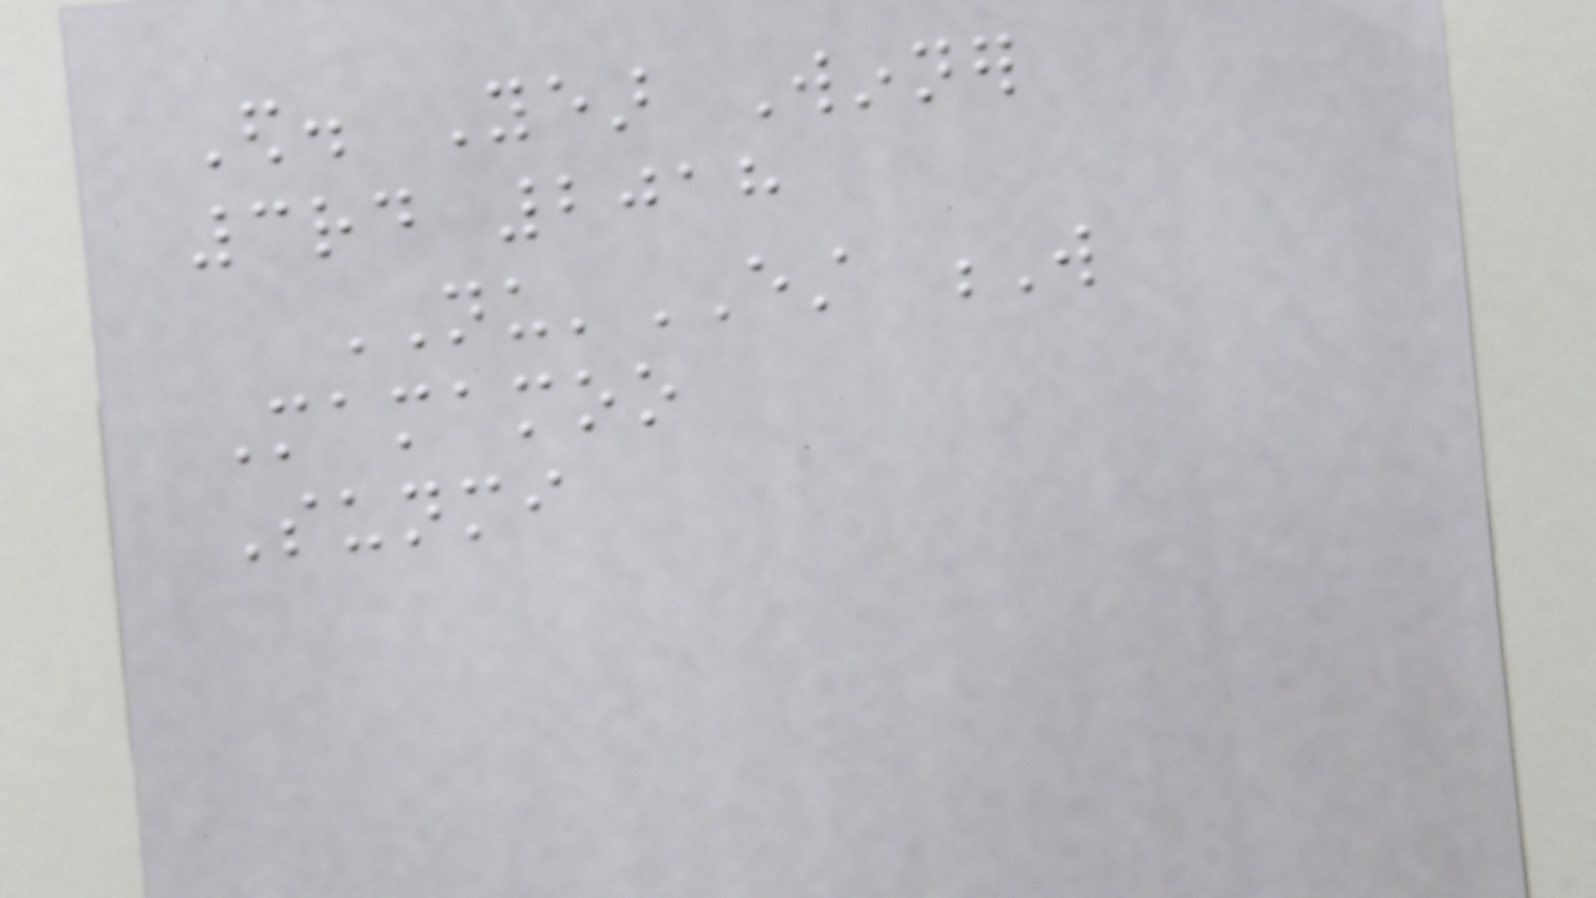Ed. Year Winner
3rd 2018
NU'EST W
Mamamoo
Sunmi
